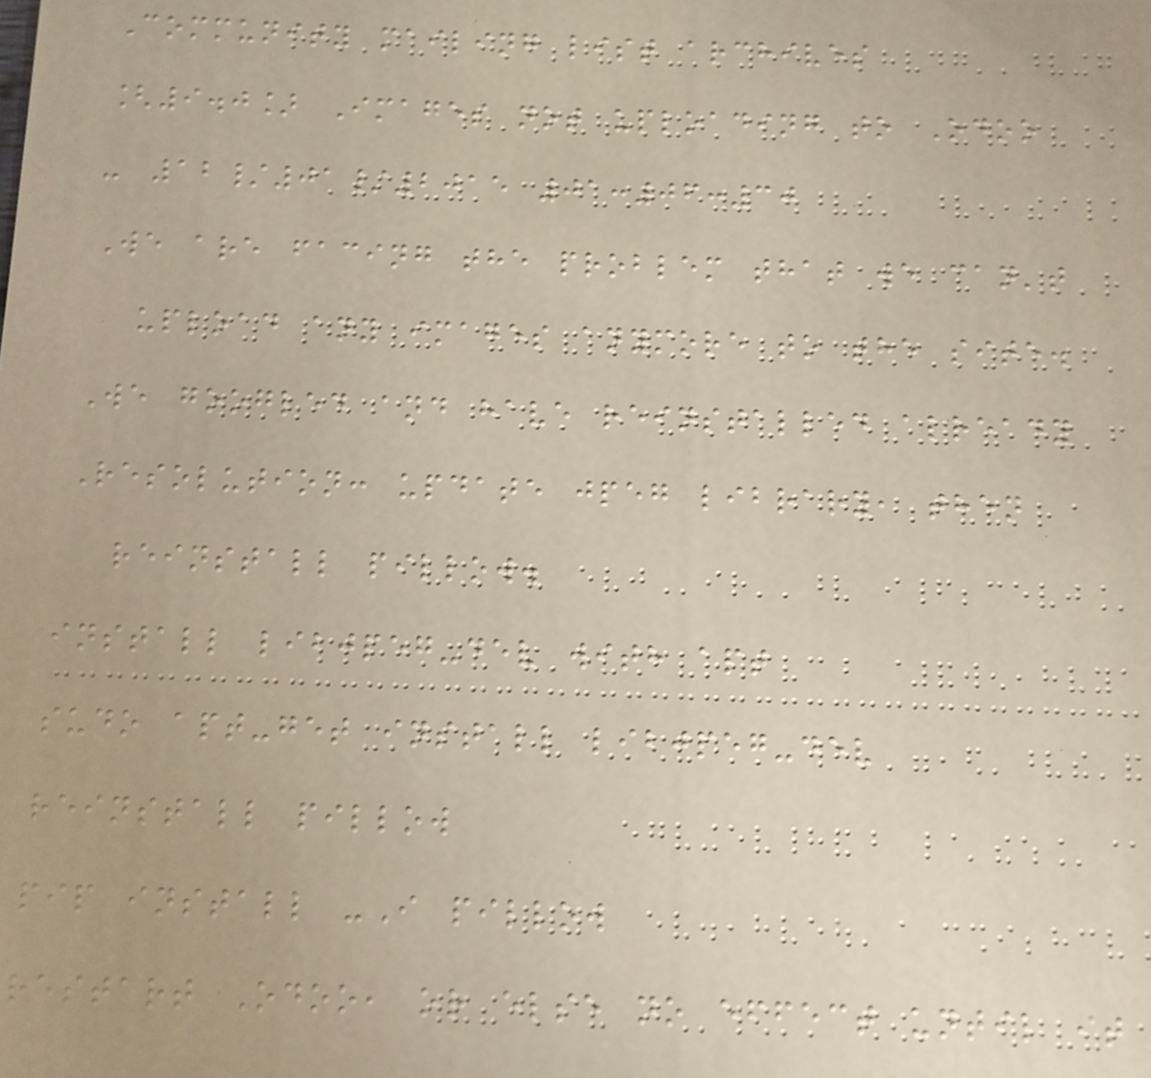Community mailing list archives
[9.0] Images not uploading to Odoo
- 12/01/2015 01:06:30
We are facing the problem that we can't
upload any images anymore to the site.
We googled and have reinstalled already
Resolution: update jpeg library, then
reinstall pillow.
install libjpeg-dev with apt
sudo apt-get install libjpeg-dev
reinstall pillow
pip install -I pillow
restart Odoo, or else no effect until it
